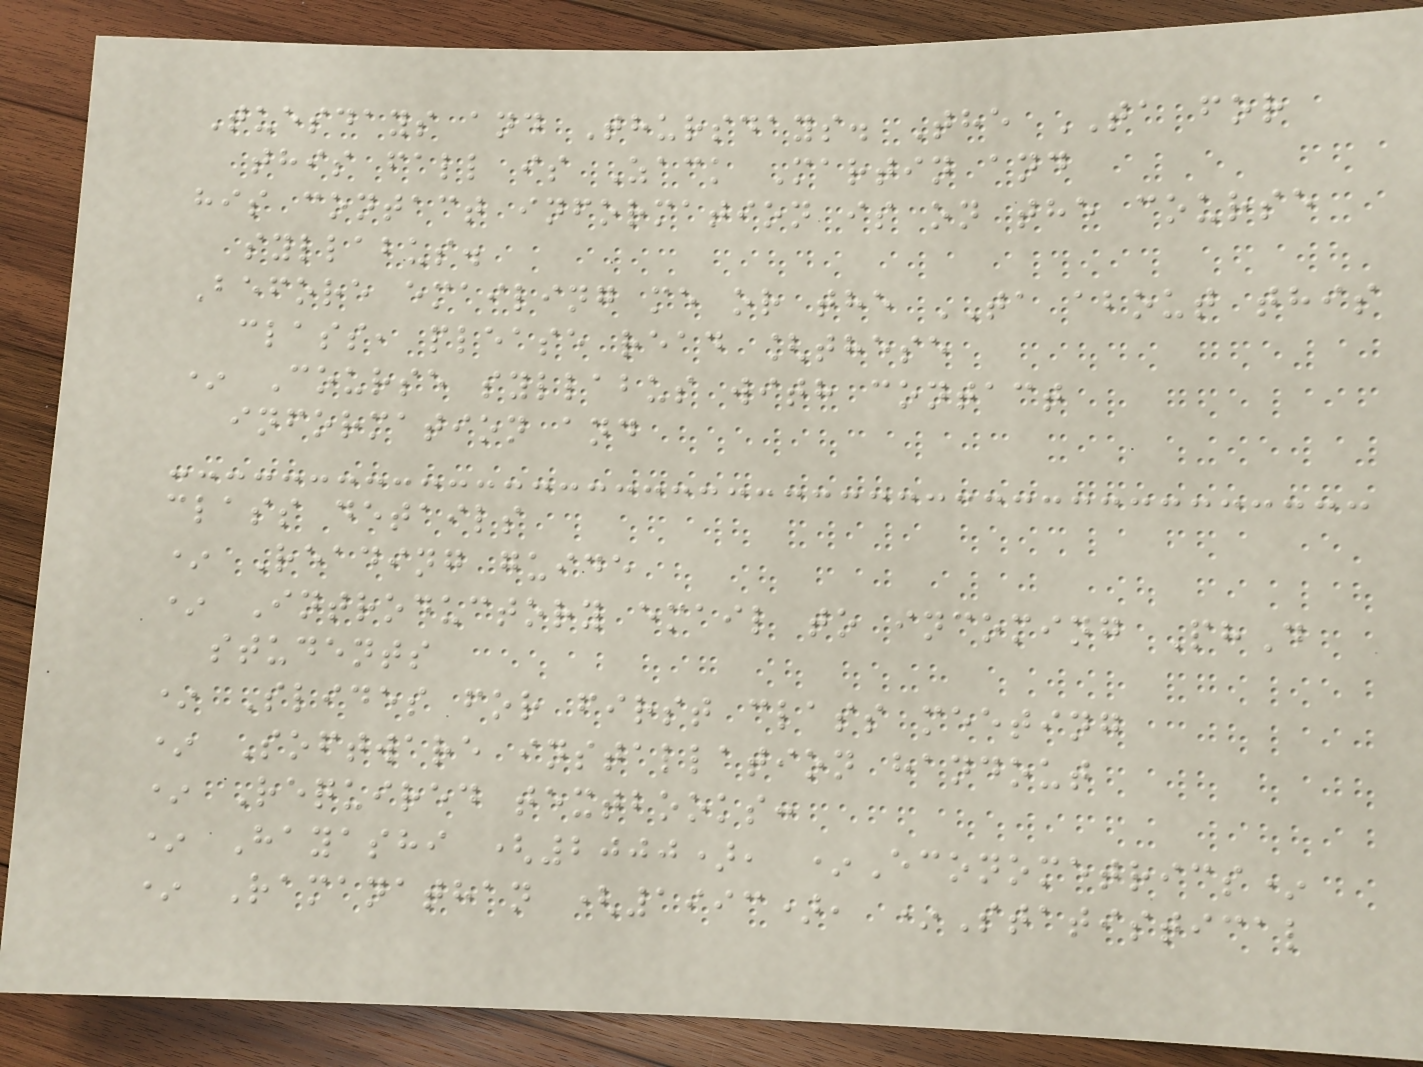Tuesdays and Thursdays. The TA for
this fall is Zack Martin and
his contact information is on the course
syllabus.
Before emailing me or the TA about this
class, please read [these
* Course syllabus with contact
information and
class details
* Reading guide
* Introductory email to incoming PhD
students
* Slides for first class meeting
* Software installation handout
* Required textbooks:
* Hayashi (2000), *Econometrics*
* Ramanathan (1993), *Statistical
